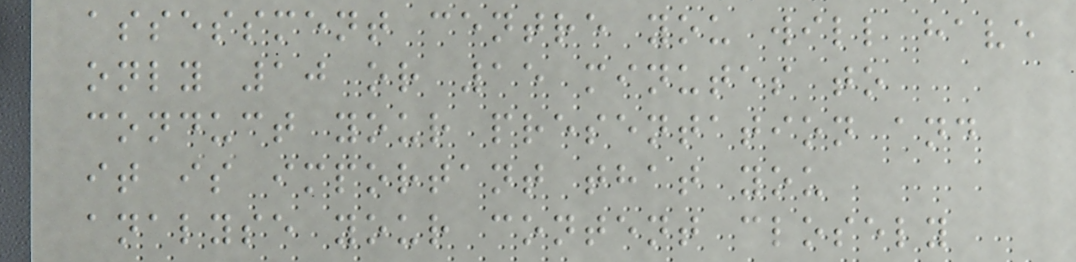assessment centre you will have
only 10 or 15 minutes to
conduct your presentation and
it is important that you
analyse your content closely
